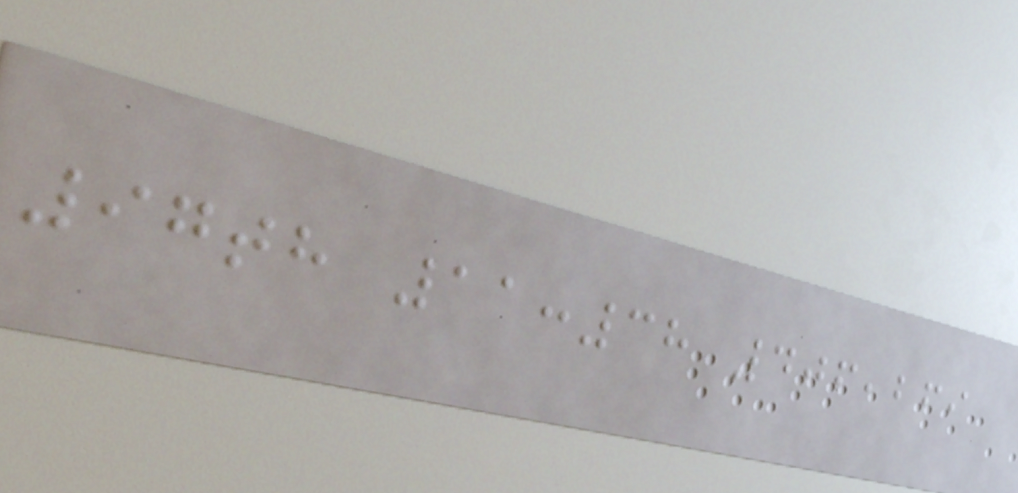97th 11:38 406,269
